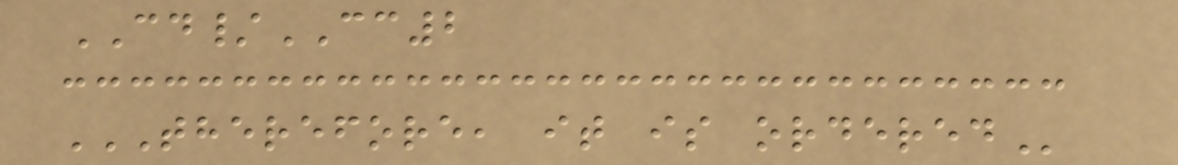CD/CC2
THEREFORE, IT IS ORDERED
